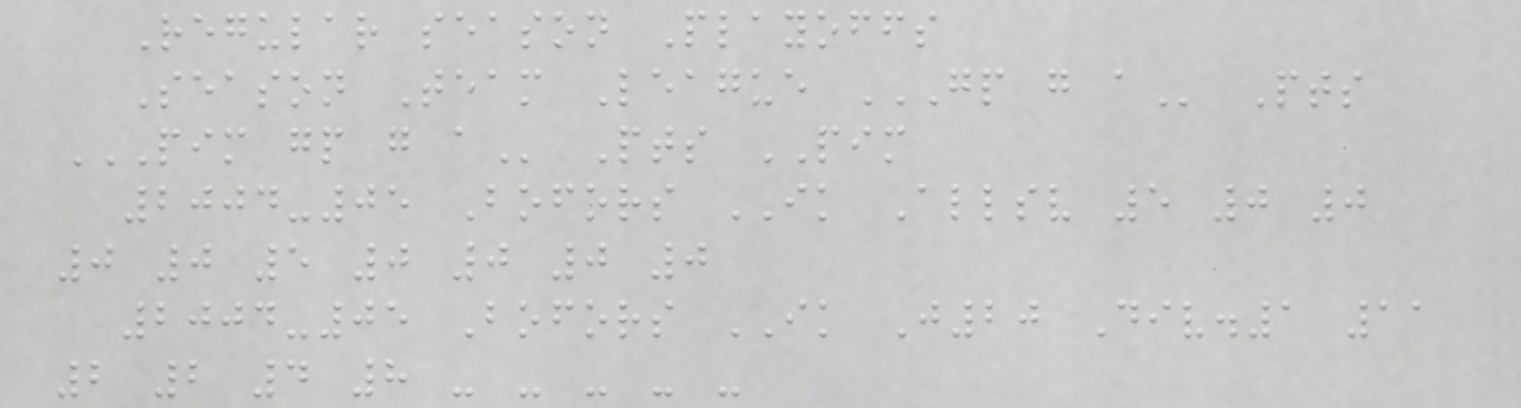Regular season Playoffs
Season Team League GP G A Pts
PIM GP G A Pts PIM
2004-05 Bofors IK Allsv 5 0 0
0 0 5 0 0 0 0
2004-05 Bofors IK J20 Div.1 11
2 2 4 8 - - - - -
